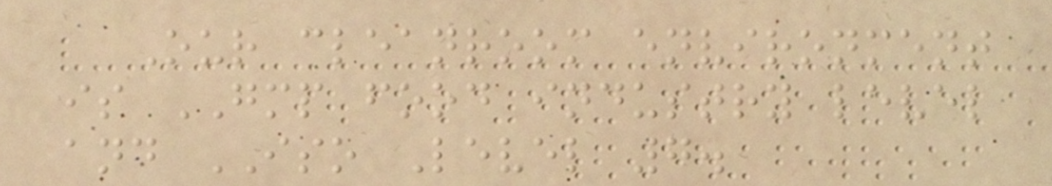Our cleanroom environment
is GMP food industry level
and ISO Level 7.
